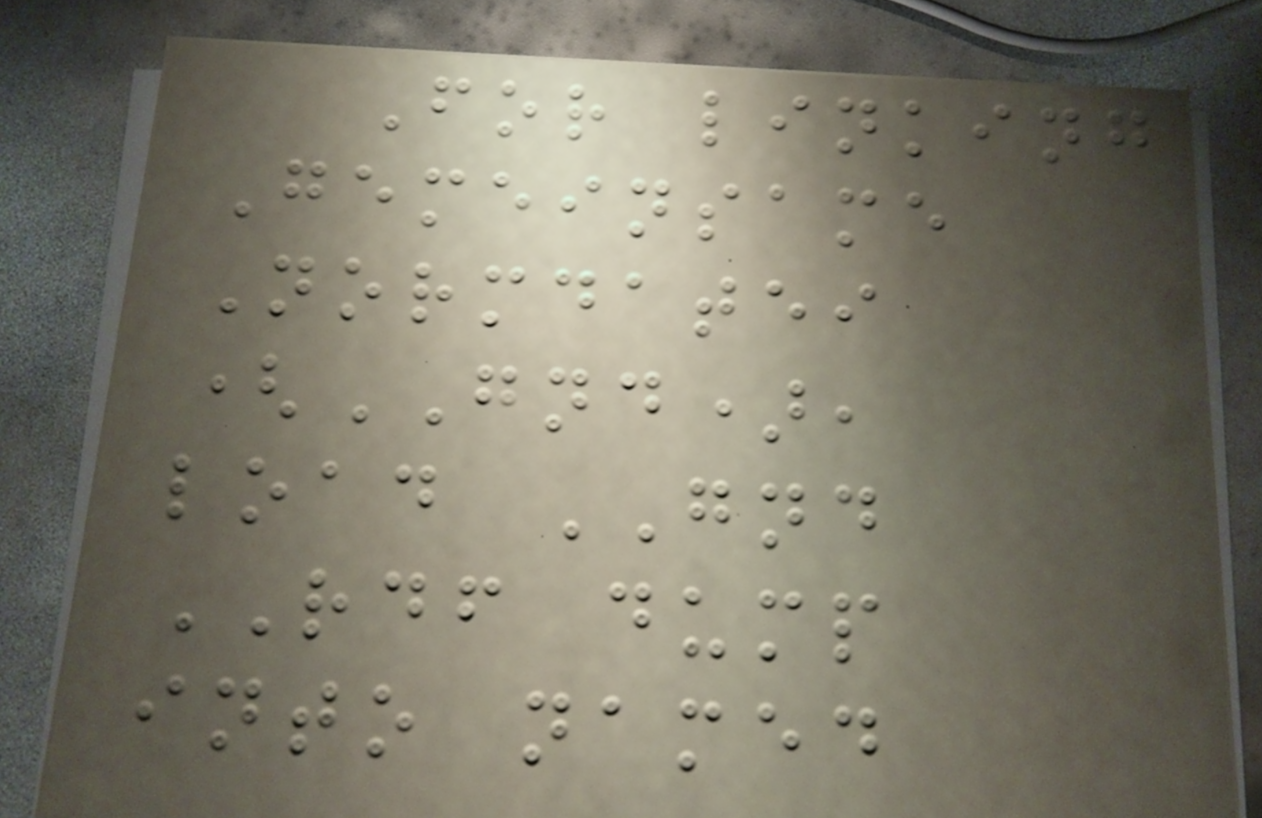For linking
Gemeinsame
Normdatei
(GND),
load GND
RDF dump
into named
